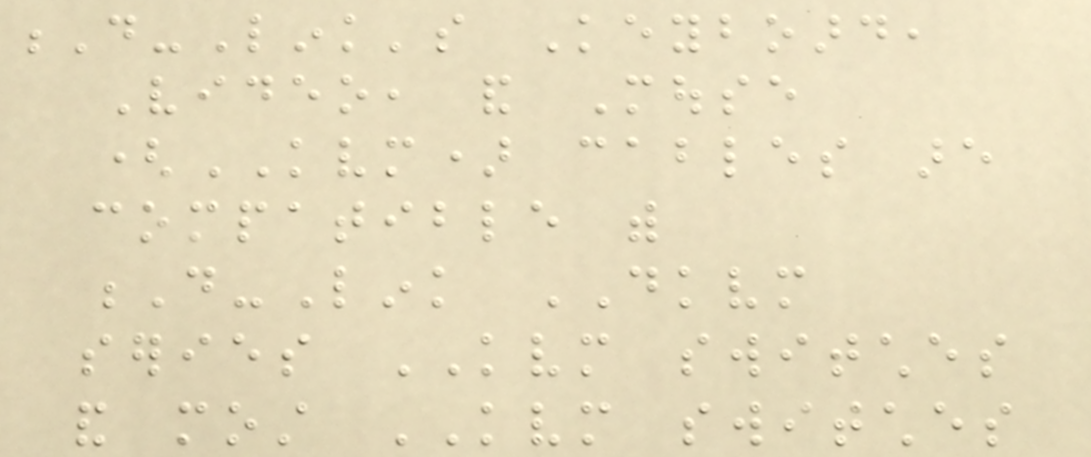D-Link's Keyboard,
Video, and Mouse
(KVM) cables are
compatible with
D-Link DKVM
series KVM switches
and most KVM switches
